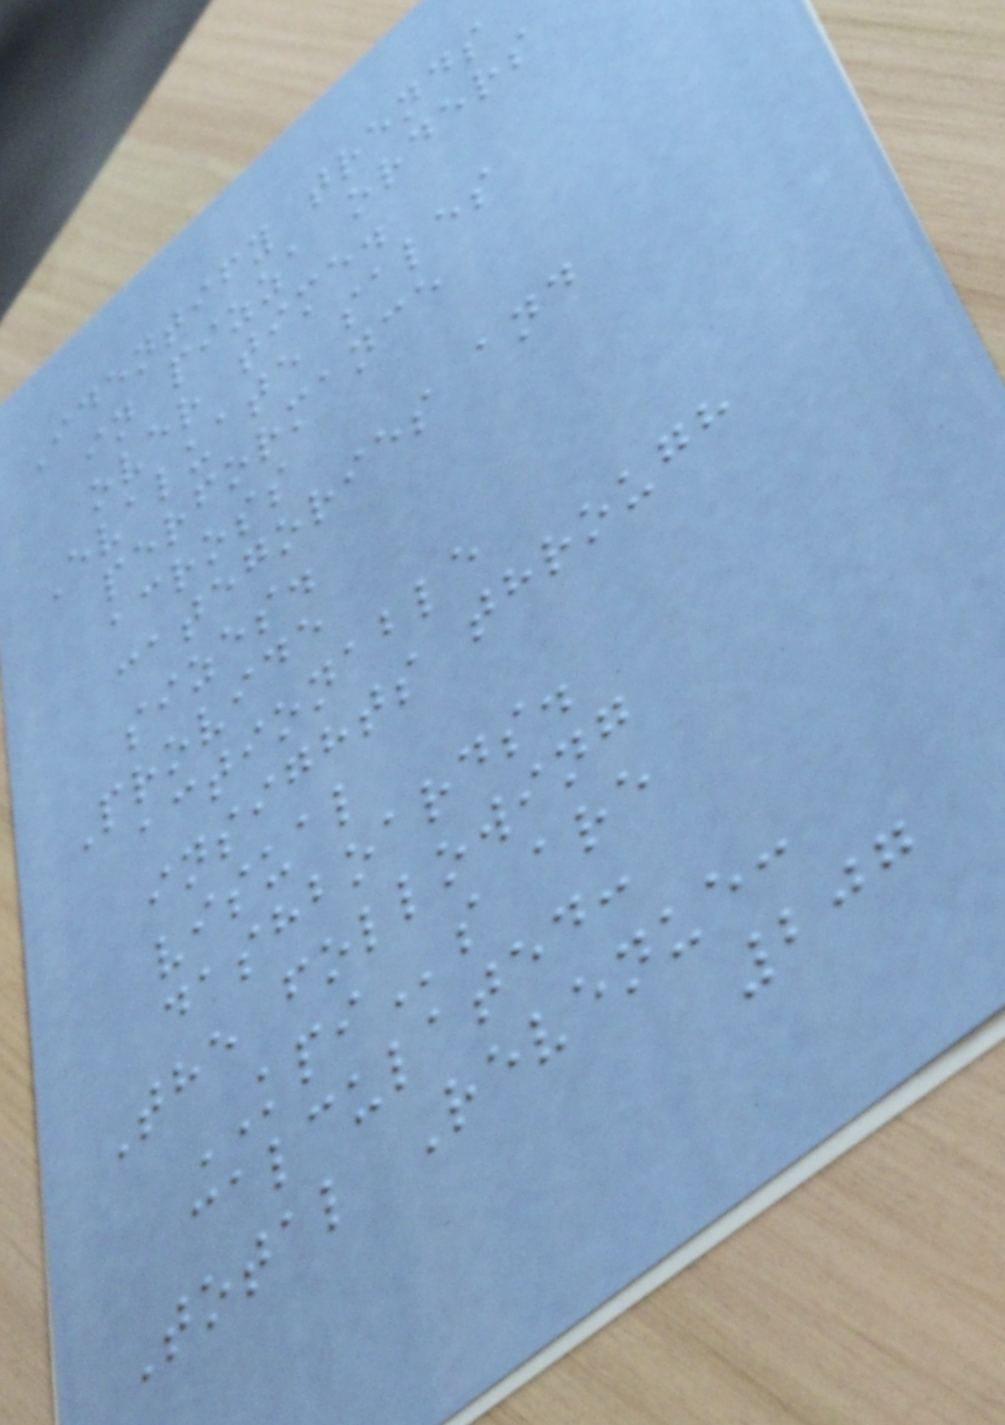Identify trends
in pizza orders
over time.
Evaluate sales
performance
across
categories and
sizes.
Provide
actionable
insights through
visual
dashboards.
The following
KPIs are
calculated:
Total Revenue:
207
